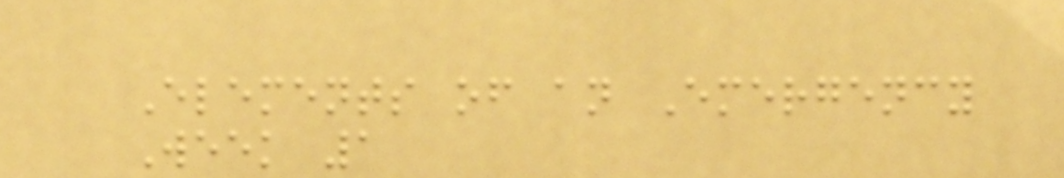Elements of an Emergency
Week 1
